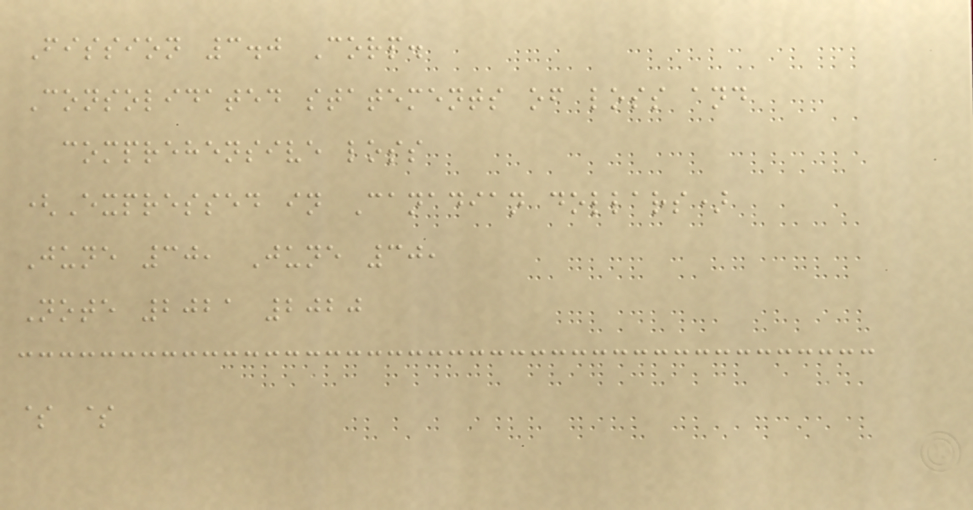Fission 3.0 Corp.
Consolidated statements of loss and
comprehensive loss
(Expressed in Canadian dollars)
June 30, June 30,
Note 2021 2020
$ $
